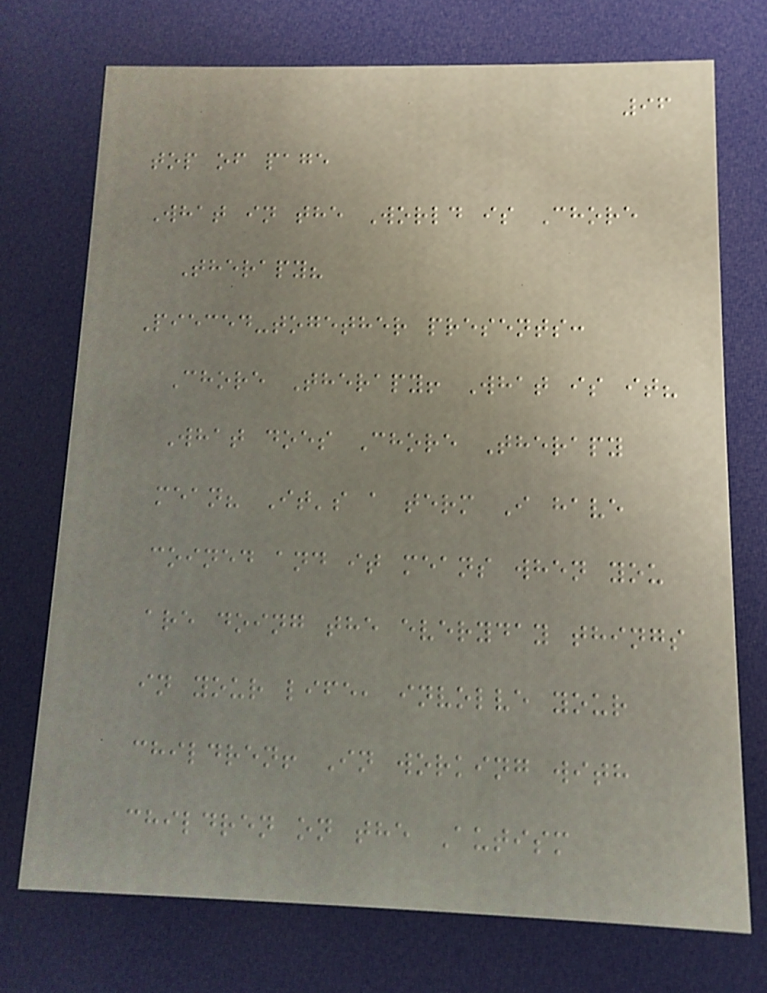96
top of page
What in the World is Chore
Therapy?
Pieced-together presents:
Chore Therapy! What is it?
What does Chore Therapy
mean? It's a term I have
coined and it means when you
are doing the everyday things
in your life, involve your
children! In working with
children on the Autism
